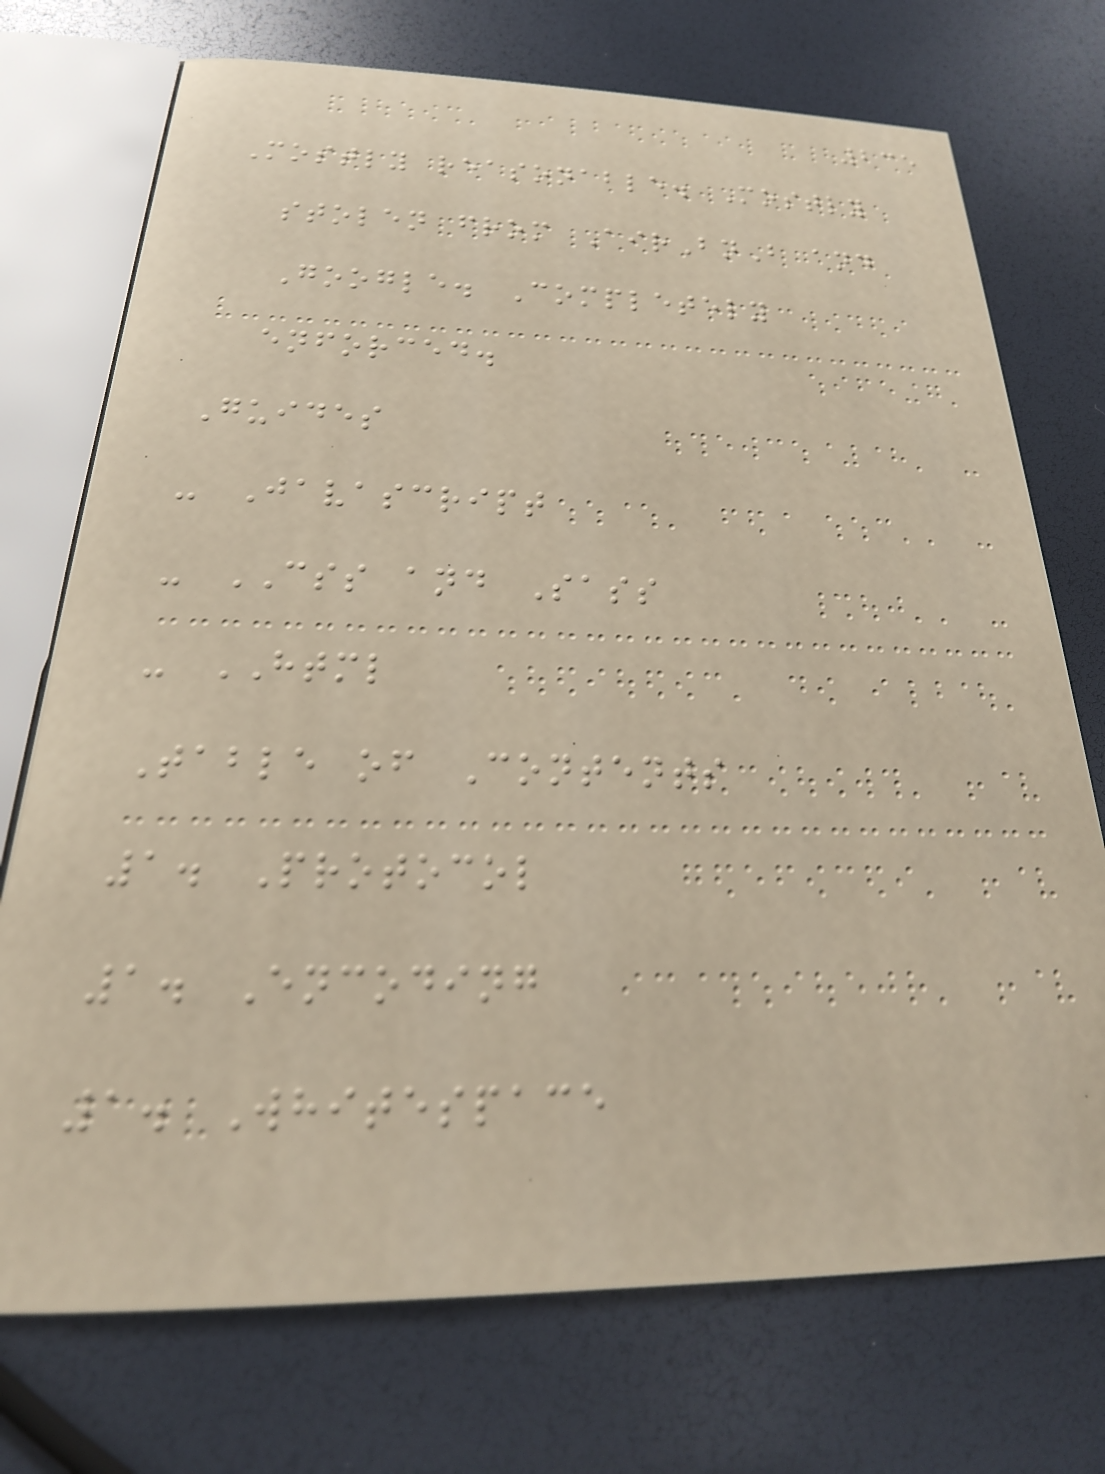235
Mostly reasonable. Mostly
stolen from AirBnB and
Google. Completely
enforced.
Guides
- Javascript
- CSS and Sass
- HTML
Table of Contents
1. Protocol
1. Encoding
1. Whitespace
